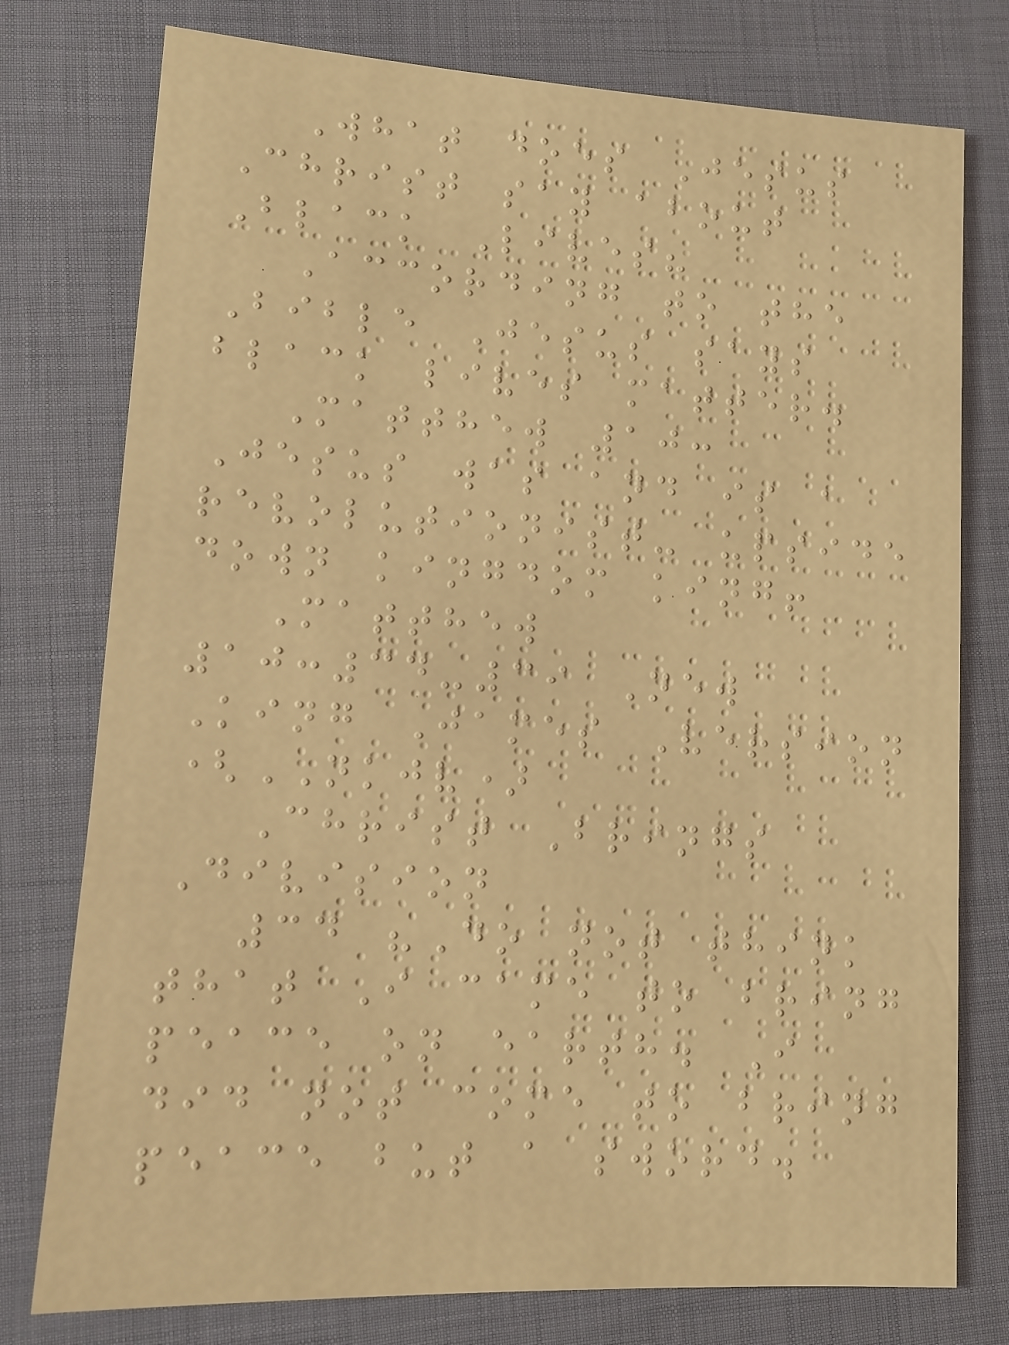What does Jesus
Christ say about
Black Lives?
According to the
Bible Jesus says
black lives matter.
Matthew 10:
Jesus was and is a
revolutionist- upside
down kingdom king!
Matthew
10:34-39 New
King James Version
(NKJV)
Christ Brings
Division
34 "Do not think
that I came to bring
peace on earth. I
did not come to bring
peace but a sword.
